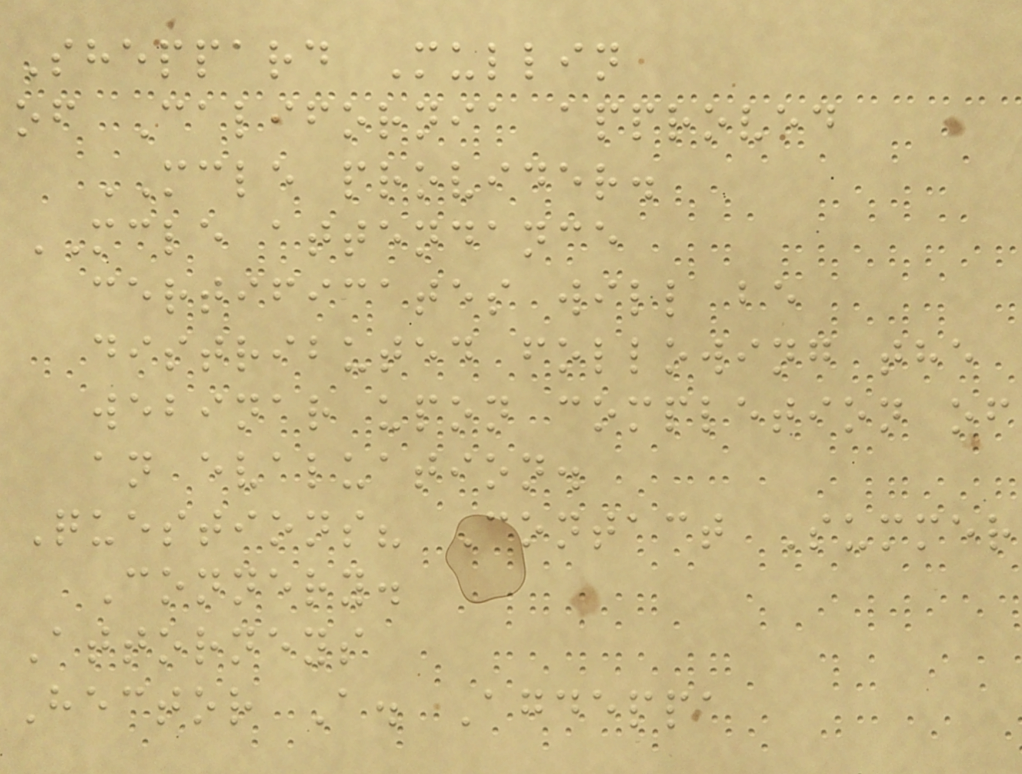Sheppard Mullin
of California approved
MCLE provider.
MCLE attendance
certificates will be
distributed following the
webinar upon completion of
an evaluation.
Questions? Contact Summer
Connery.
Attorneys
Hector A. Agdeppa
